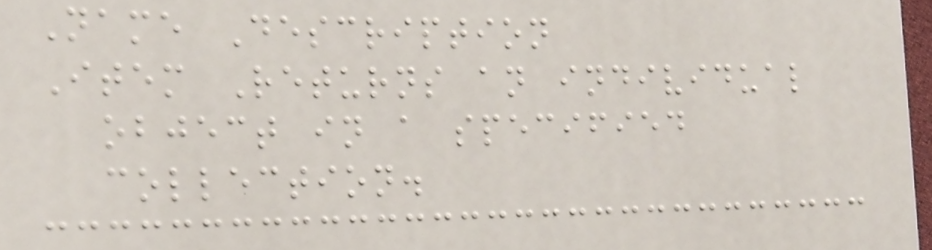Name Description
Item Returns an individual
object in a specified
collection.
